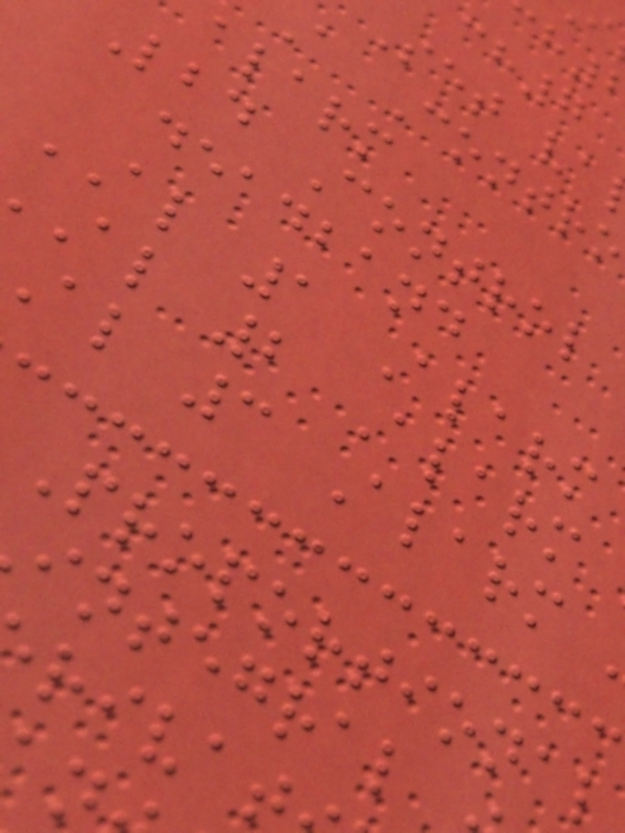ch7
Set va
a Contr
alarm
Lbd Control
deadband
AL 1 Alarm
al 2 Alarm
al 3 Alarm
Proportiona
integral
